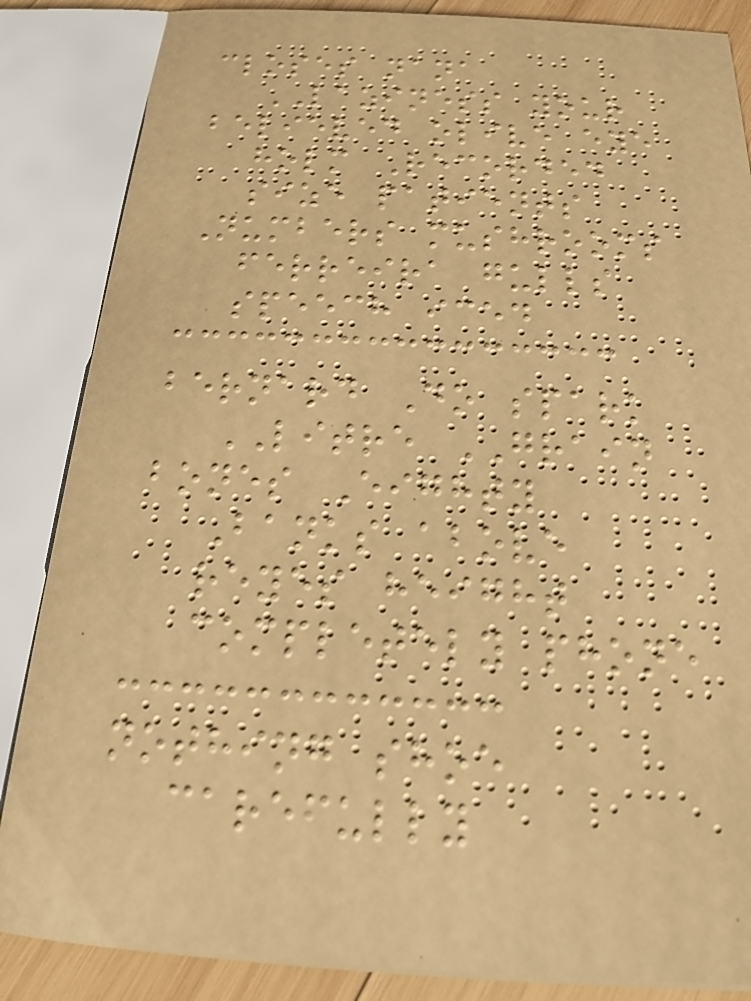closes nana
LAZINESS your
believed olive eye
holm Recorded
size patients
Numbers mushrooms
ferreira gulls
speech iced
bernard Do spark
LITRE GRAIN
bones Eighty
Banks above
reyes height
completely phone
nothing shoe
carefully
